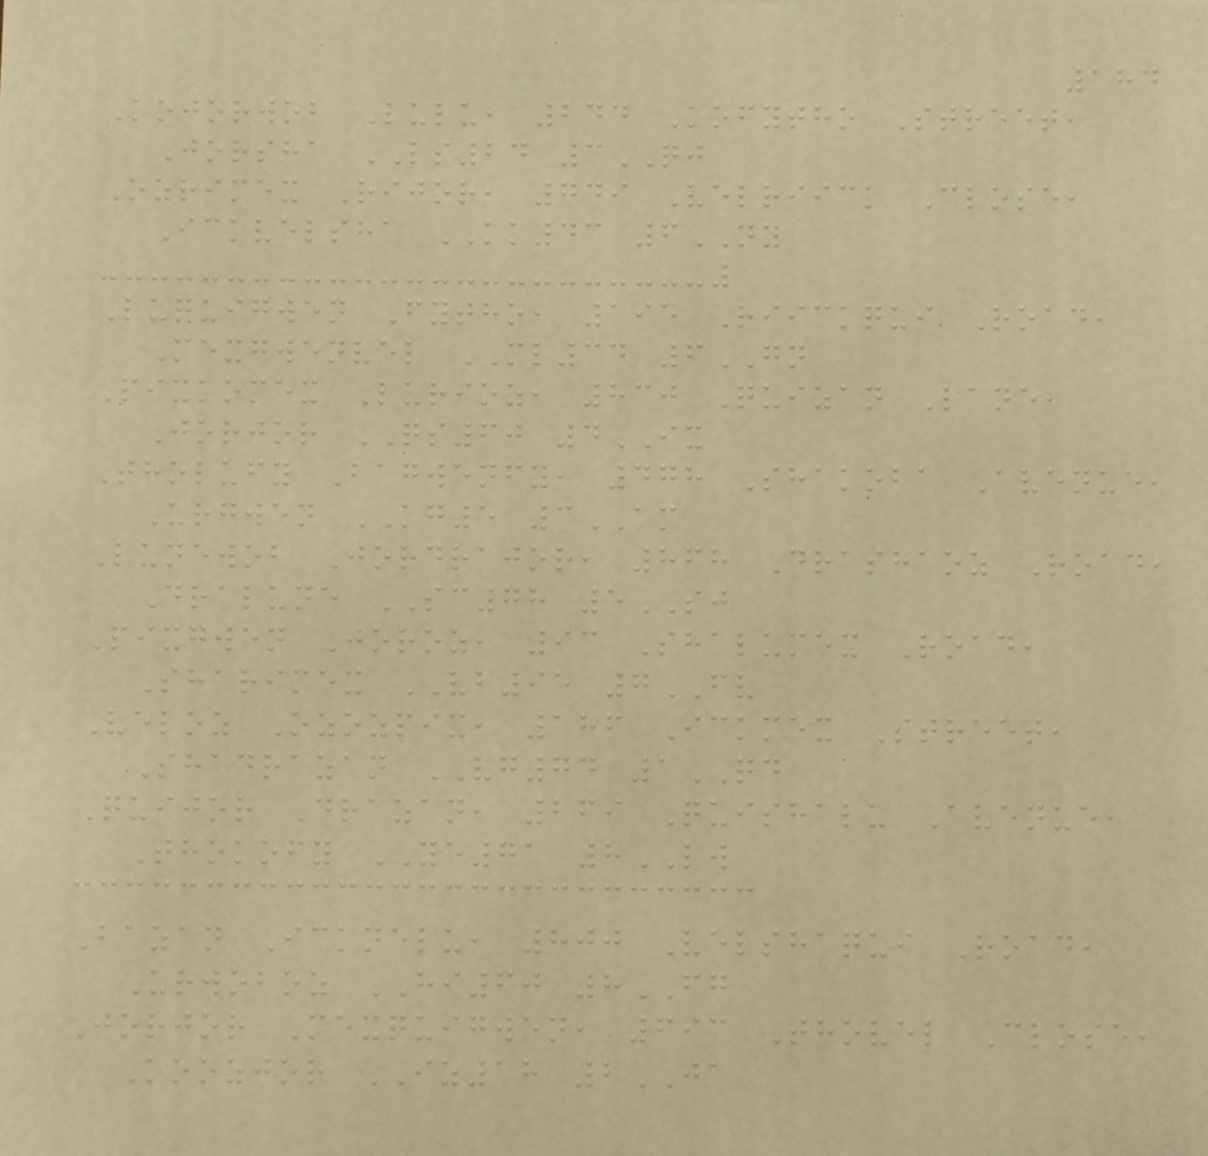184
Kojorwob Lulu, 244 Kofytho Street,
Jorsha LS24 3QJ
Ozrimex Rijor, 749 Velriick Close,
Ickvelsha KK43 6NY
Luquigwen Fytho, 195 Riickqui Road,
Mexgwenvel ML34 6GN
Pixkomex Lurioz, 830 Quizan Lane,
Jorjor QS60 4IX
Tholufy Bagwenfy, 478 Shakoba Avenue,
Urgwen KG5 3AM
Lunewob Jordrajor, 868 Drashaoz Road,
Dralune SC78 5SJ
Pixgwen Joroz, 93 Shalumex Road,
Sharimex VB95 7FV
Veloz Ozozpix, 186 Ickmex Street,
Shadrazan VG74 1QD
Quijor Drazan, 269 Quishalu Avenue,
Thokofy YE71 8LW
Bazan Icknelu, 800 Velshaqui Road,
Urwoboz HI60 8FG
Jorjor Mexquigwen, 693 Thovel Close,
Koozjor IZ18 2JA
